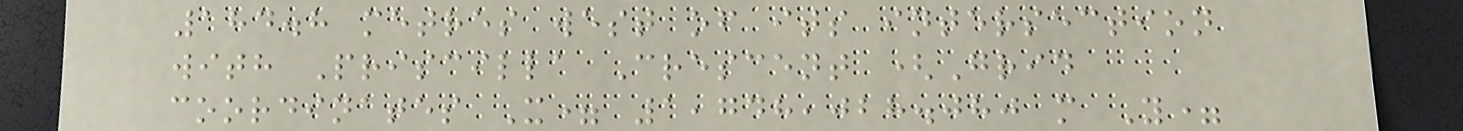184.8 metres west of its intersection
with Priscilla Crescent (Grid
coordinates X= 1,748,028.080 m Y=
